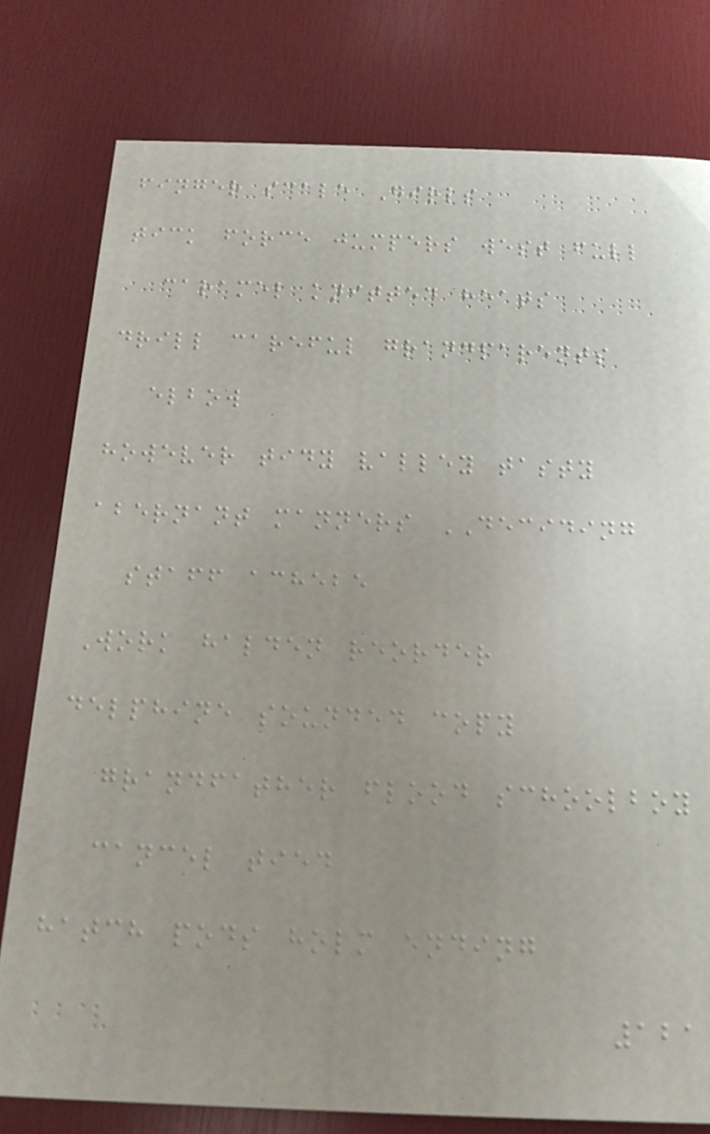finger scale Girls
tick force jumpers west full
caramel knitted heats
drill careful grandparents
elbow
however tidy valley tasty
abernant manners DECIDING
staff achebe
Work halden reorder
delphine sounded copy
grandfather flood schoolboy
cancel tied
hatch pods holm ending
121
